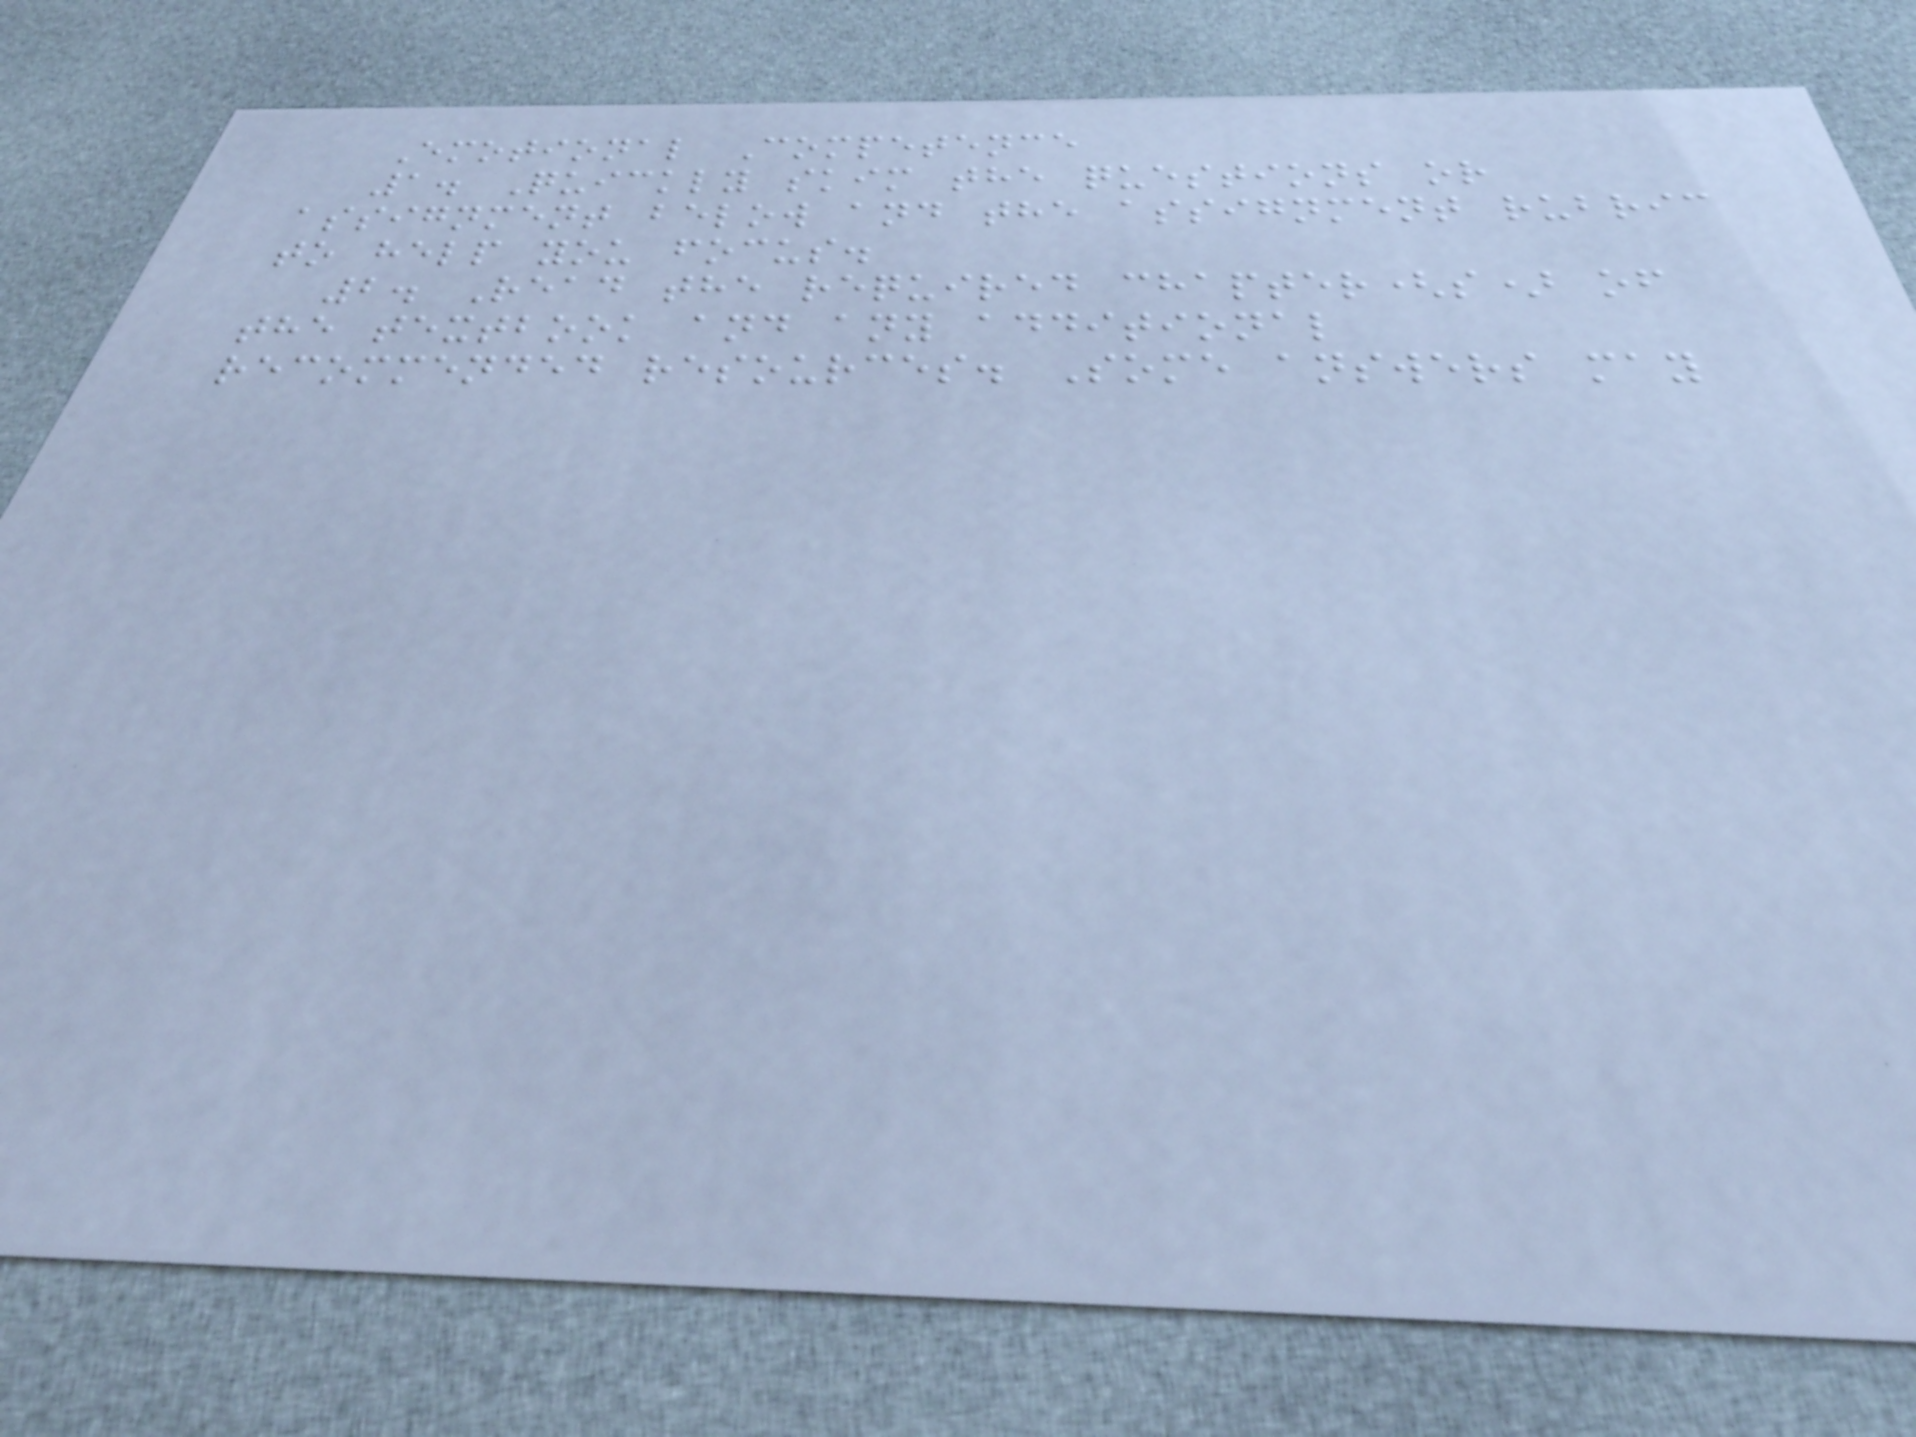Emotional Competence
1. Quickly skim the questions or
assignment below and the assignment rubric
to help you focus.
2. Read the required chapter(s) of
the textbook and any additional
recommended resources. Some answers may
